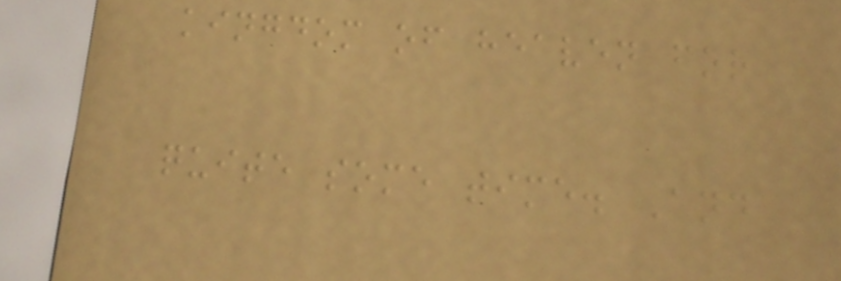kingdom of heaven for
quite some time. And
